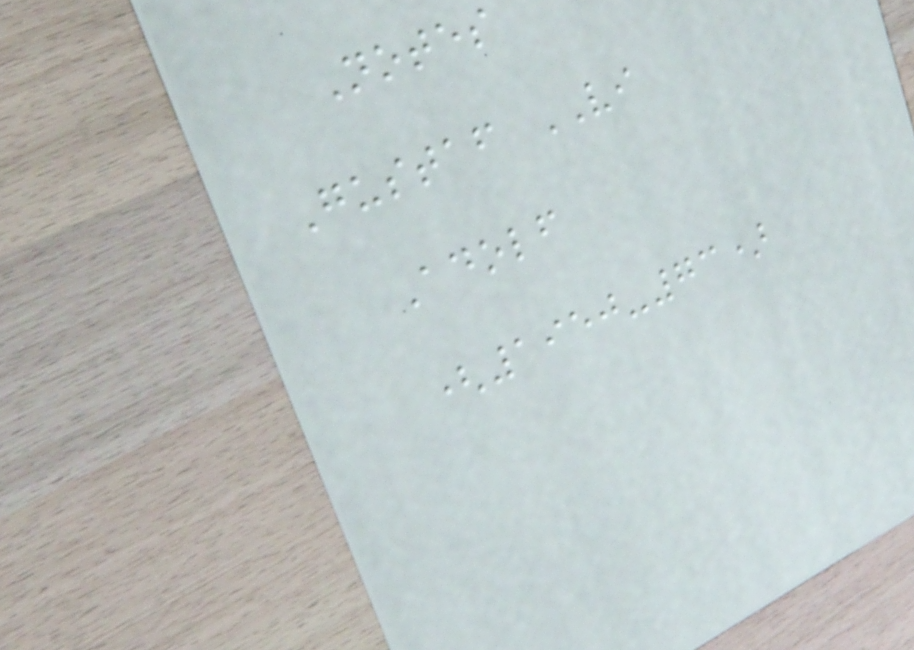Notes
Gustaf VI
Adolf
(1950-73)
